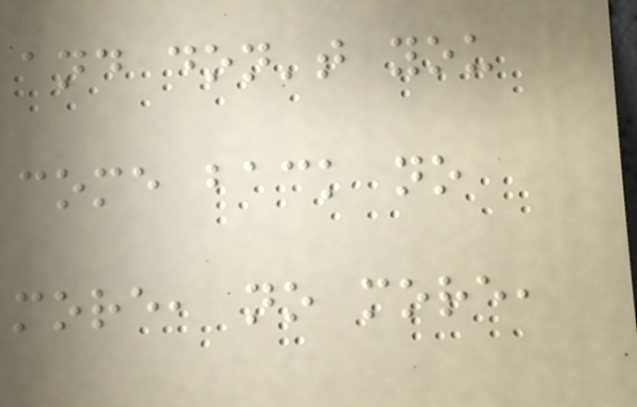and don't you
come back no
more, no more,
